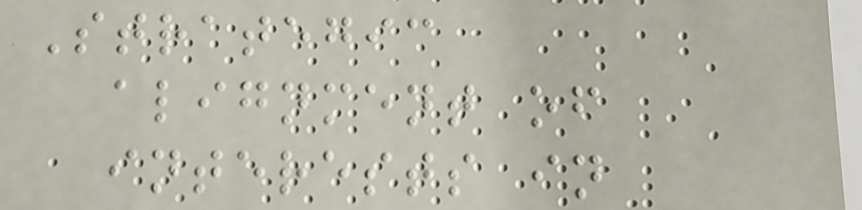Strategic
alignment of
interests in
